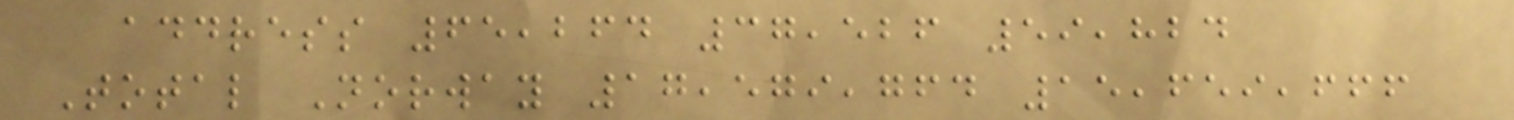address 65,264 37,526 59,824
Total Norway 17,579,764 15,659,666
